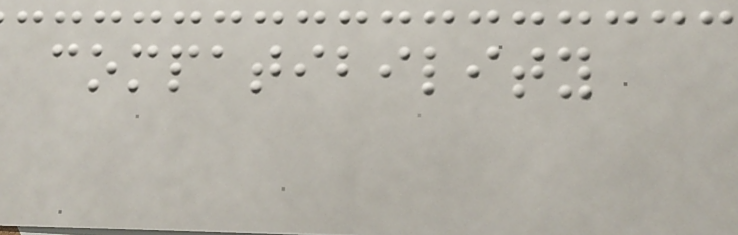compatibility
